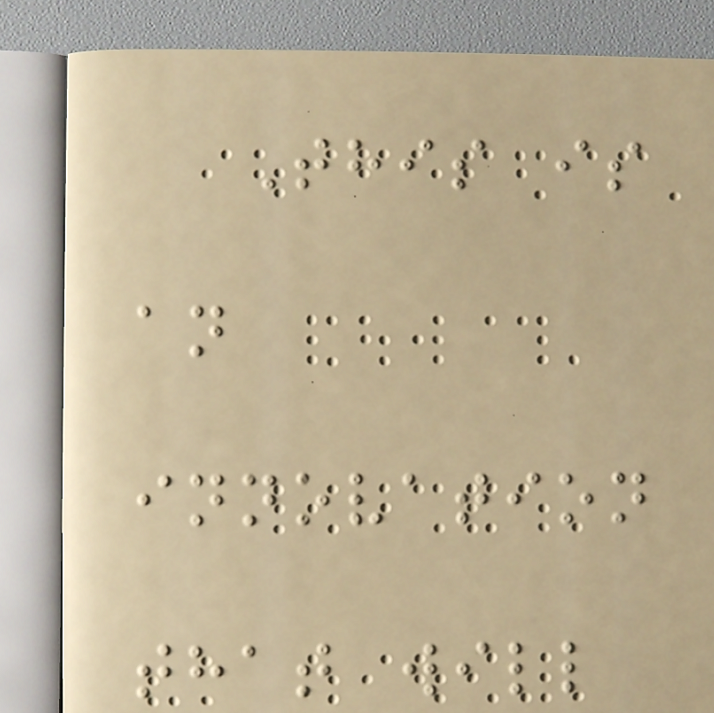This is
an
innovation
that will
